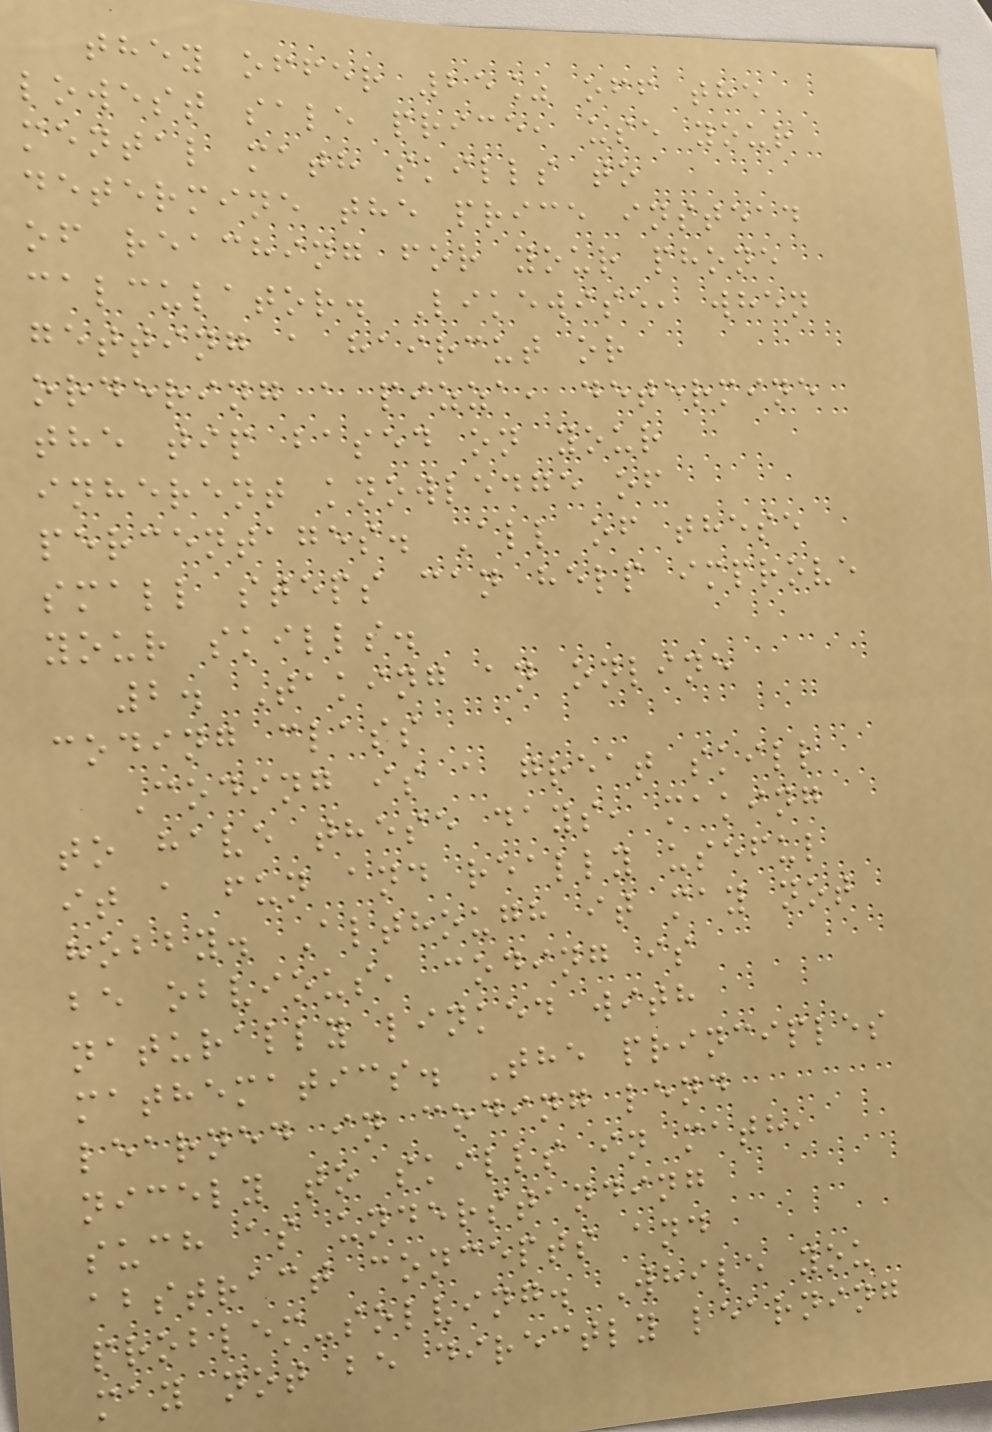they offer 25% off the
lowest sale price, use your
mental math skills to
determine the price instead
of reaching for your phone
calculator. Likewise, when
getting a haircut or
ordering a pizza, determine
the tip based on your
inherent knowledge of
percentages. All of these
small steps can help improve
your skills.
2. Taking an online
coding class
Coding is a great skill
to have these days, making
it a fun and really useful
hobby. Although it may not
be obvious, coding is
naturally linked with
mathematics. The principles
learned in coding lend
nicely to skills in math,
such as understanding
abstract concepts and
problem-solving. While you
may not be directly learning
